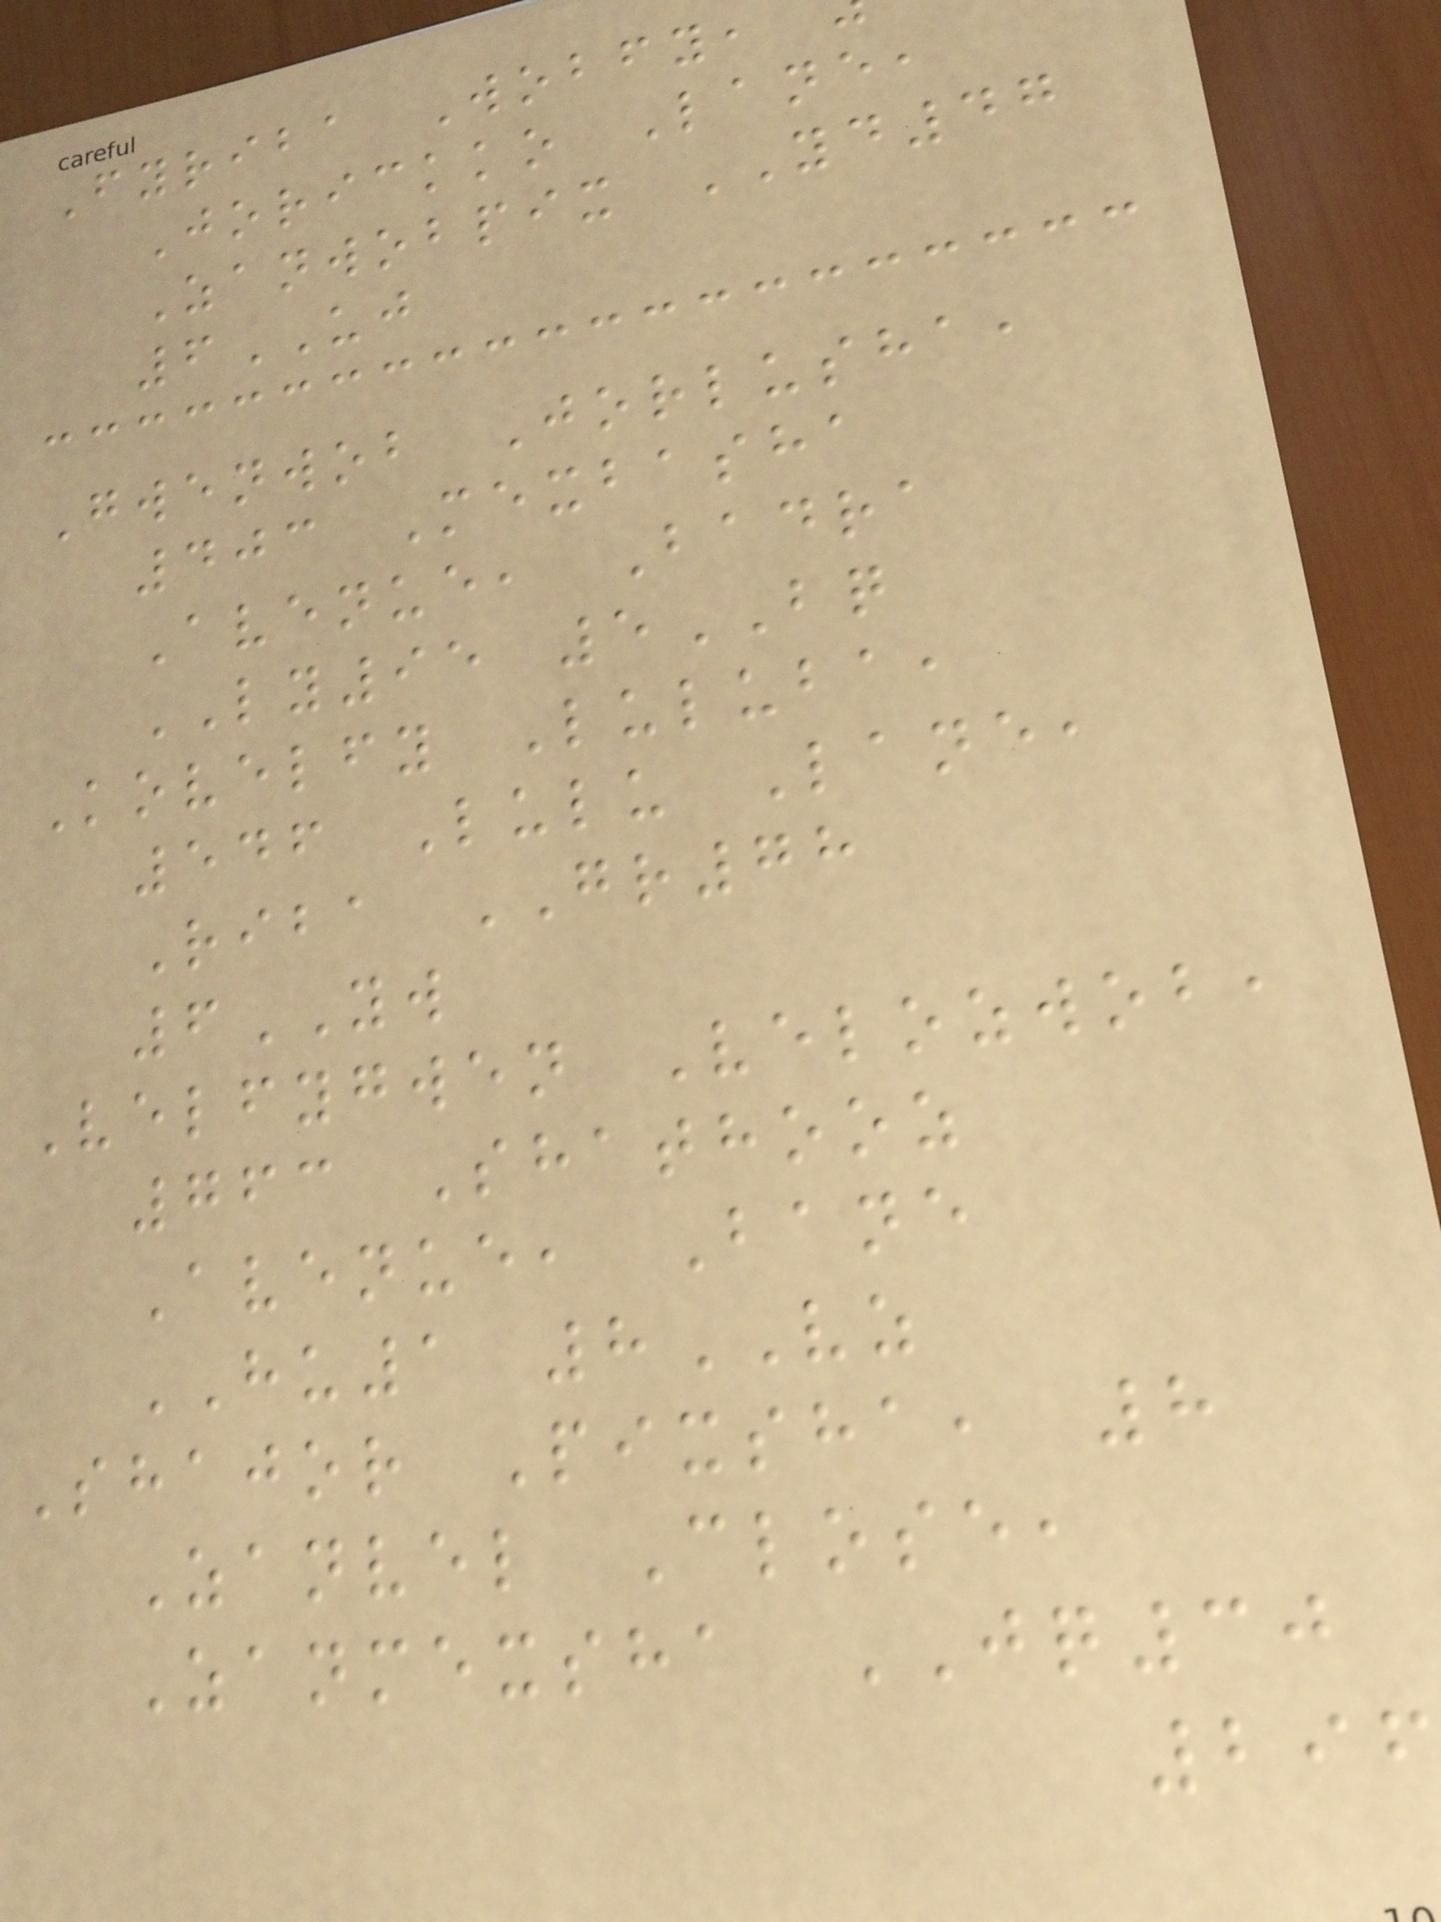Fyriba Wobfy,
Jorickko Lane,
Zanwobpix YD47
6UJ
Gwenwob Jorlusha,
403 Mexbasha
Avenue, Badra
LY95 5BQ
Kovelfy Luluba,
546 Lulu Lane,
Riba GR78
6YW
Velfygwen Velozwob,
763 Shathooz
Avenue, Bane
HU1 8VZ
Shajor Pixsha, 8
Zanvel Close,
Zanmexsha JQ30
296
